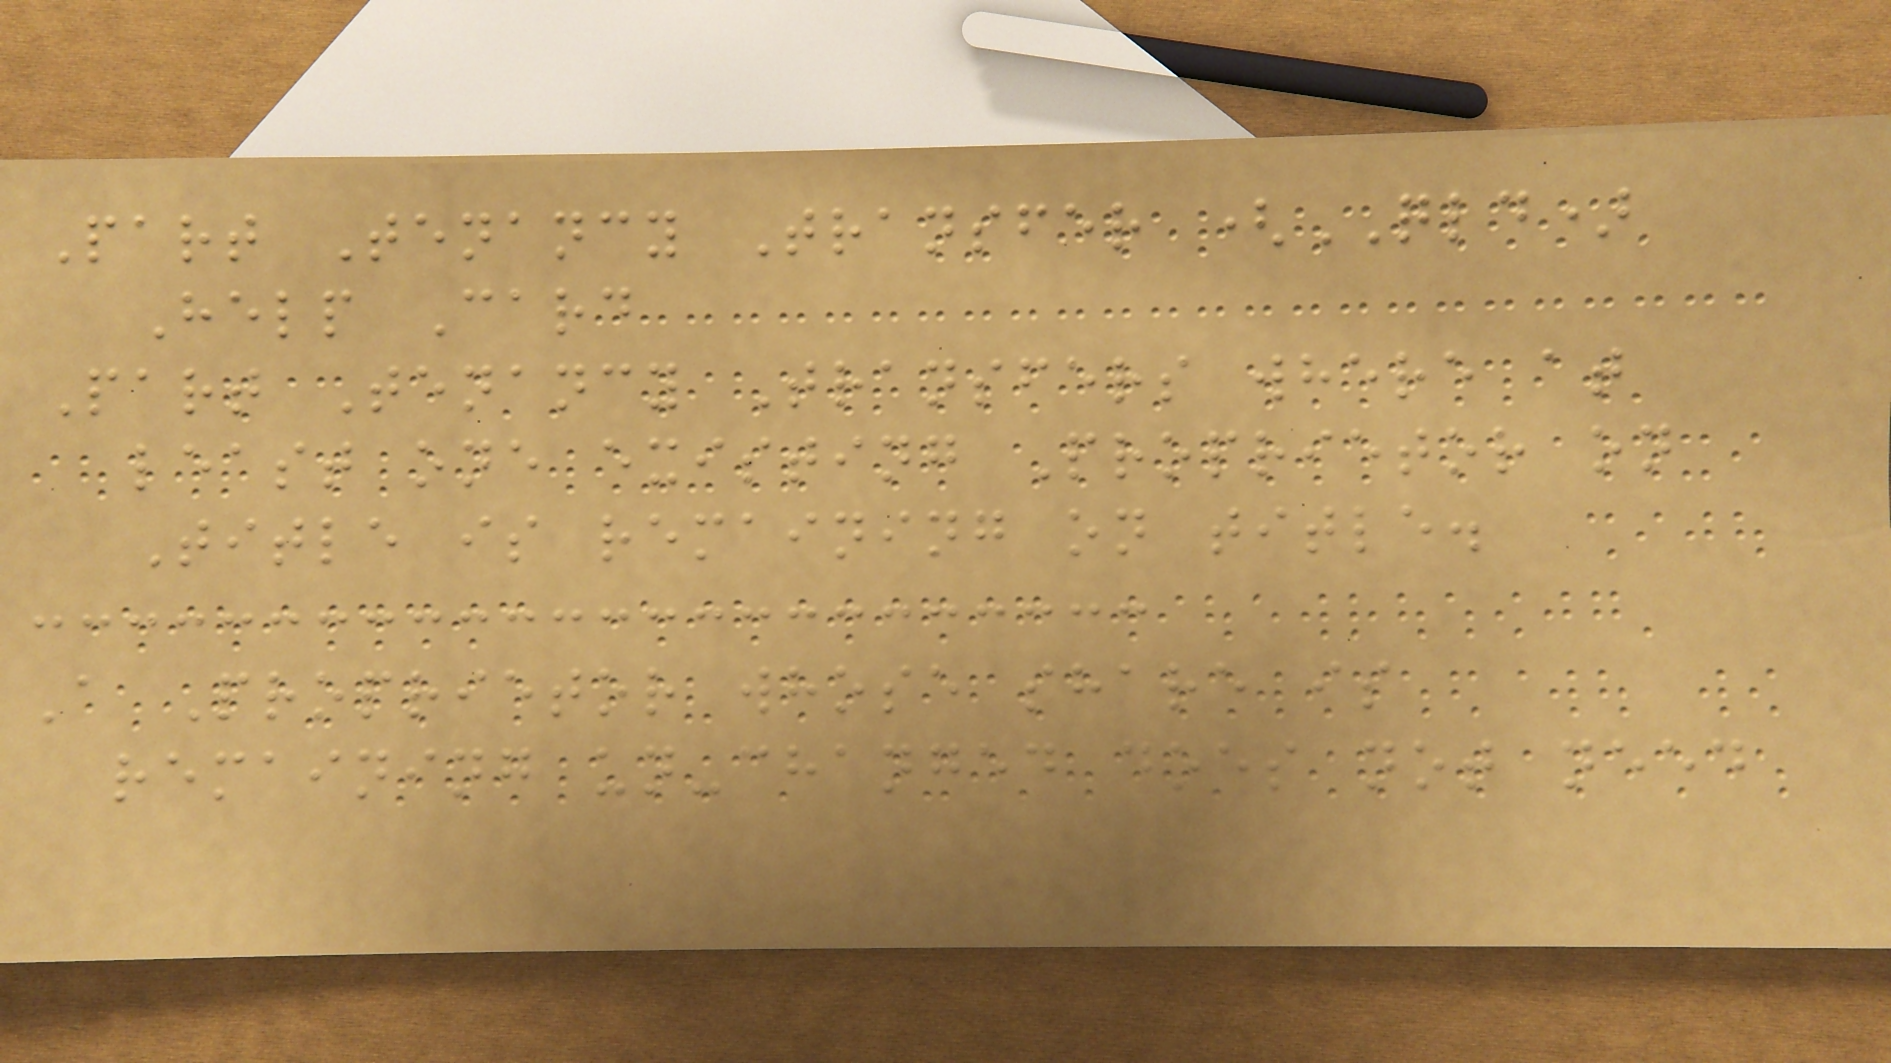Part Tenancy Transfer (QLD)
Help Card
Part Tenancy Transfers where at
least one existing Proprietor on
Title is remaining on title.
A Proprietor whose share is
remaining un-changed does not need
